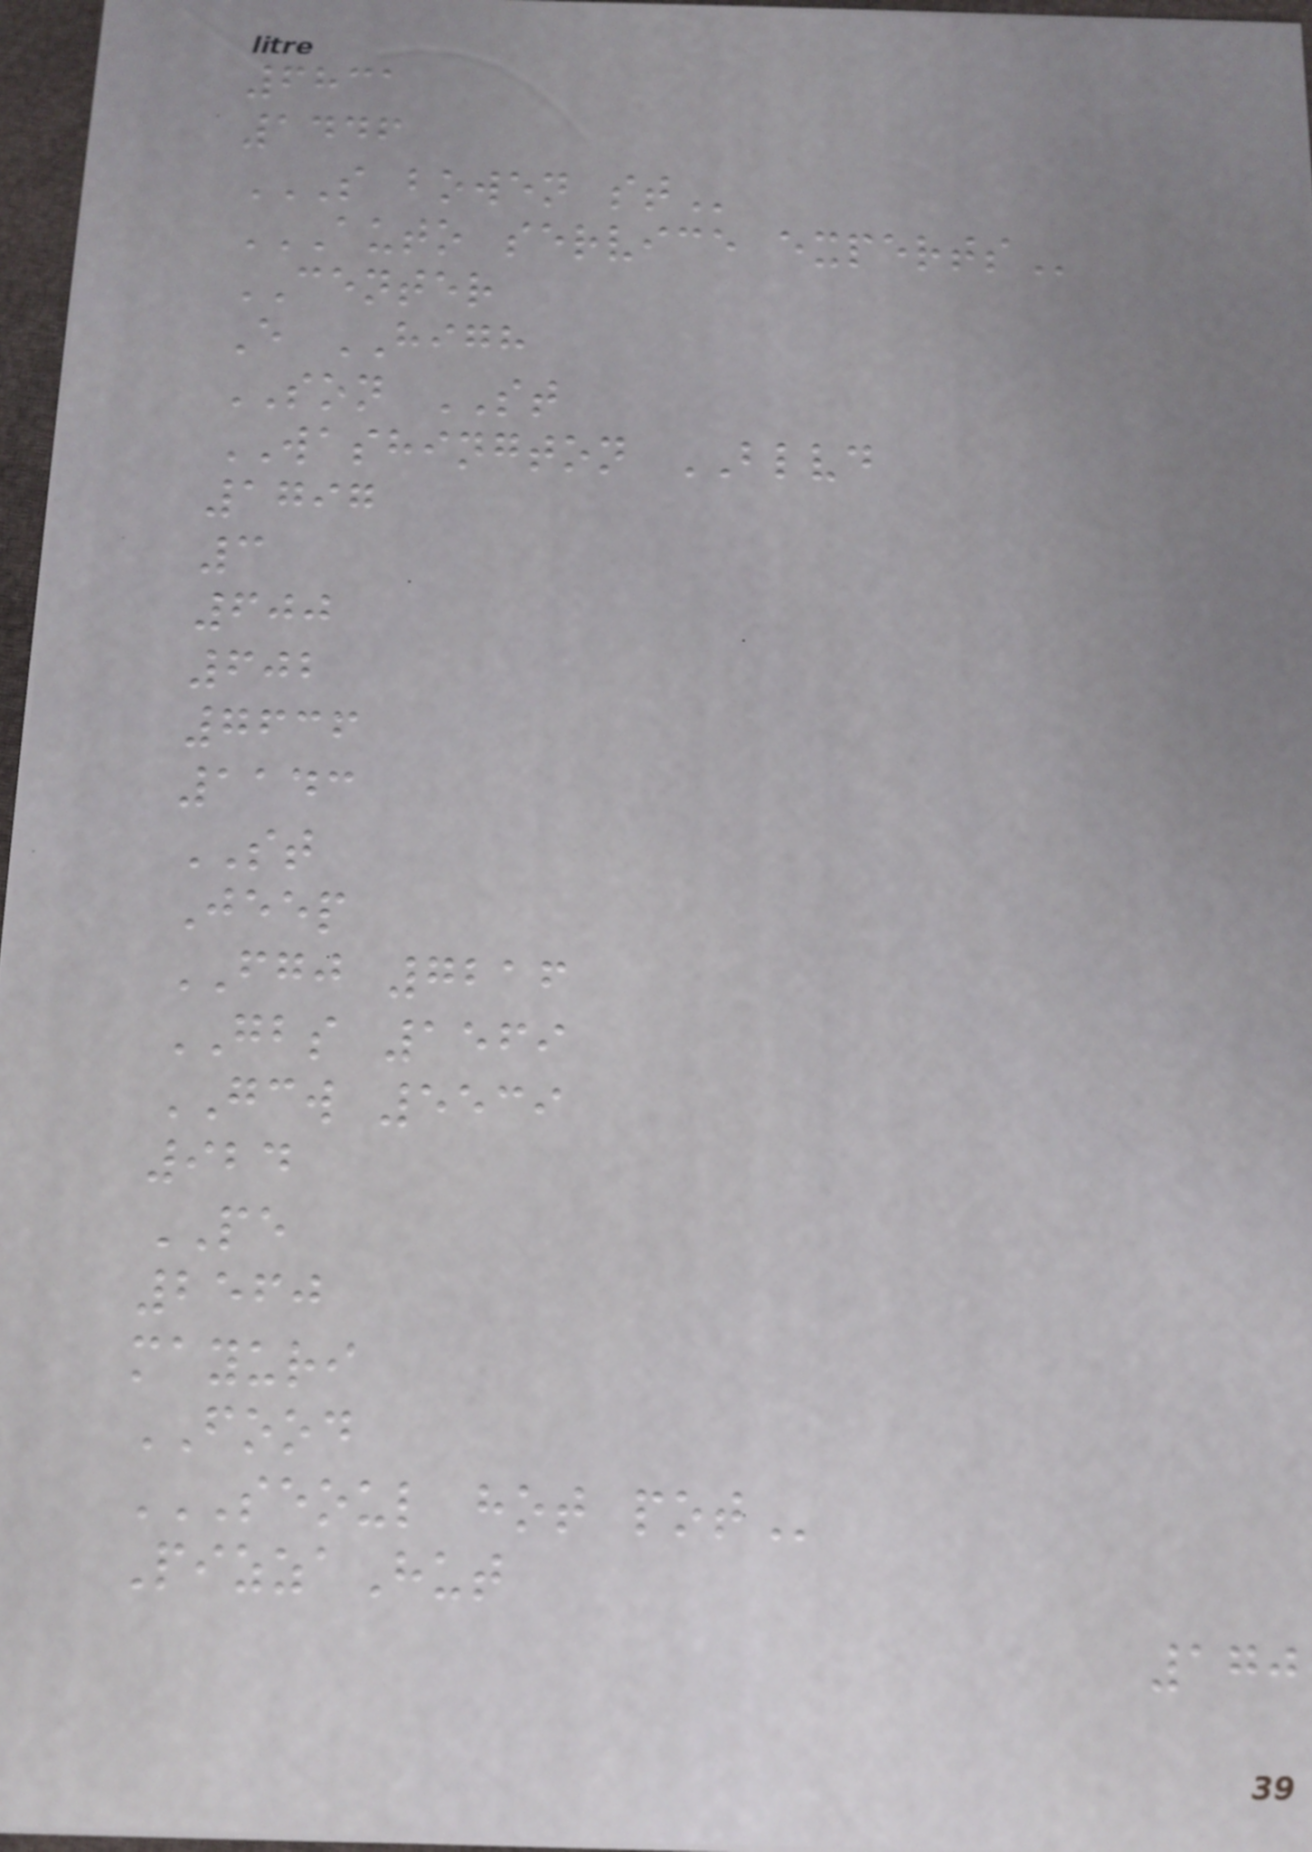6831
1446
S BOWEN ST
AUTO SERVICE EXPERTS
CENTER
E HIGH
SON ST
WASHINGTON BLVD
1797
3
600
602
7636
1143
ST
Jeep
FGJ 7216
GBS 1569
GCW 5539
924
PE
2560
mayuri
FOOD
SEOUL HOT POT
PizzaHut
170
